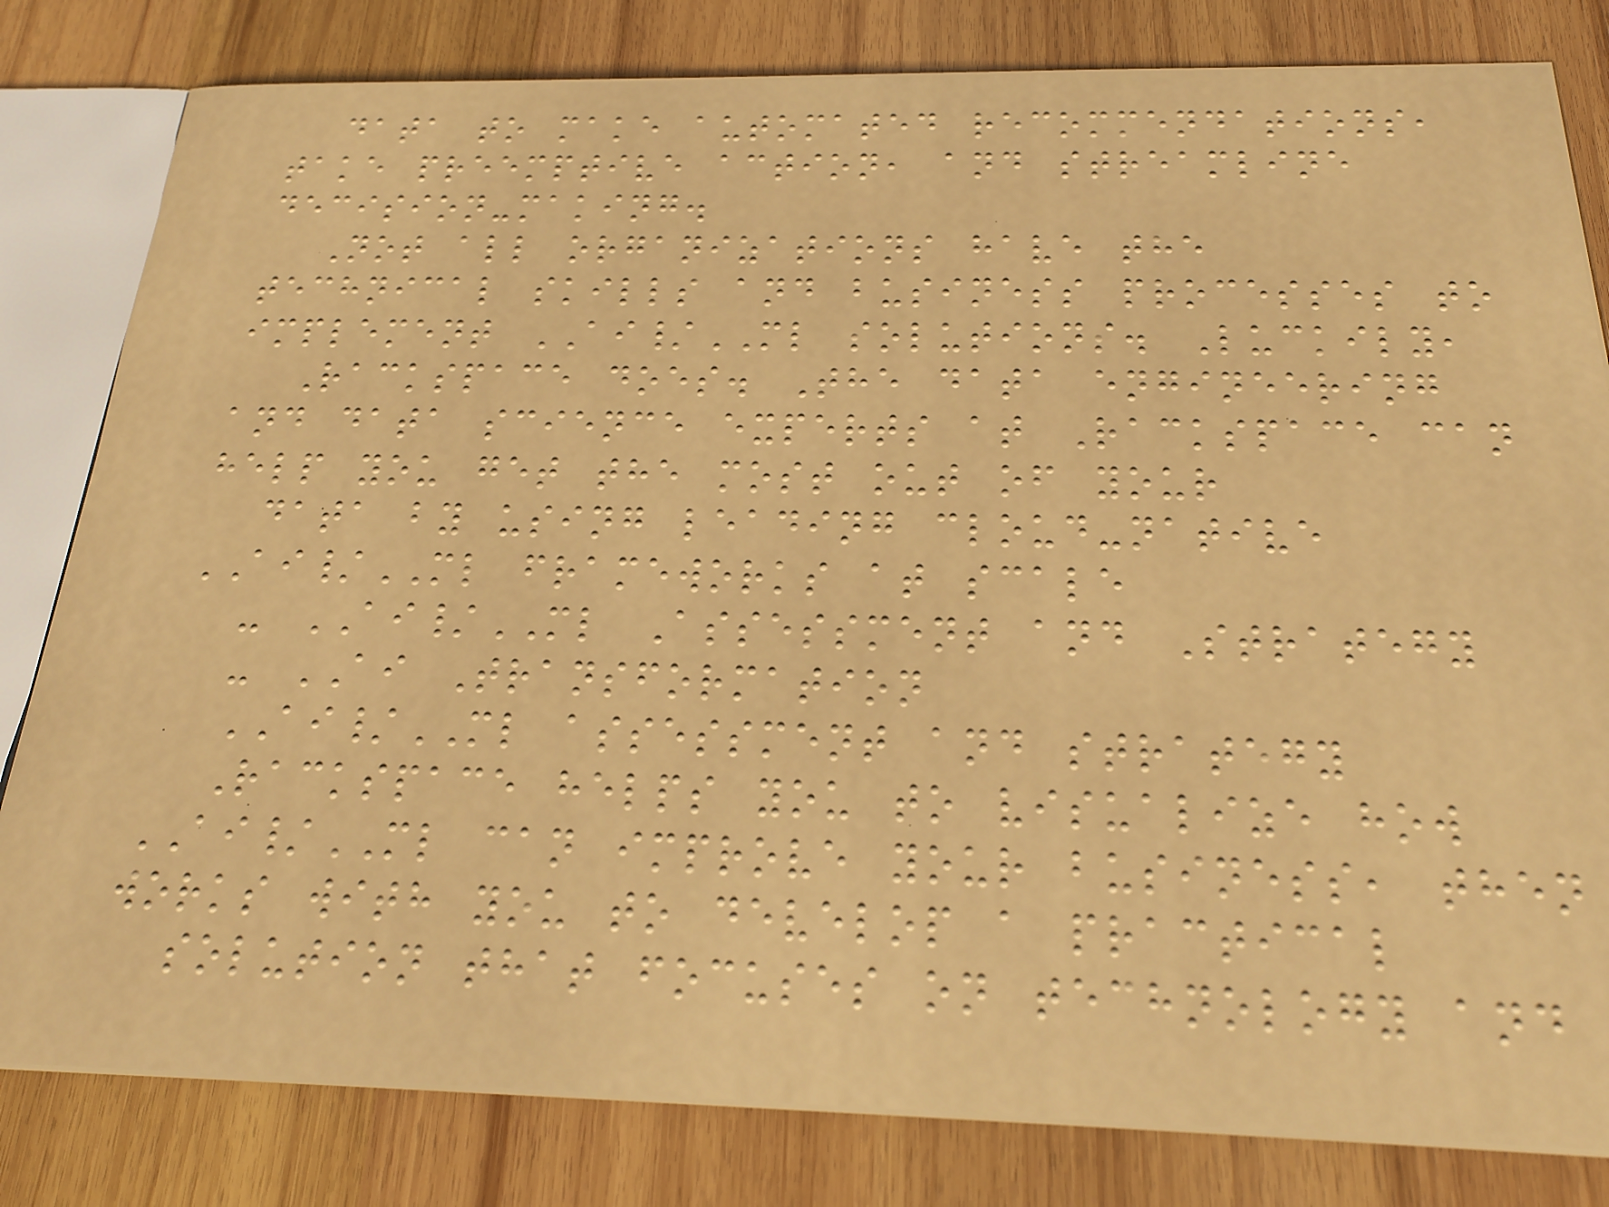data to make automated recommendations,
take preemptive action, and streamline
decision-making.
Not all organizations have the
technical skills and business processes to
implement AI/ML solutions. Luckily,
Rackspace does. The data engineering
and data science experts at Rackspace can
help you get the most out of your
data by using leading cloud-native
AI/ML frameworks at scale
- AI/ML Assessment and Strategy
- AI Transformation
AI/ML assessment and strategy
Rackspace helps you to visualize how
AI/ML can improve your business, then
works with you to develop a practical
solution that focuses on technology and
